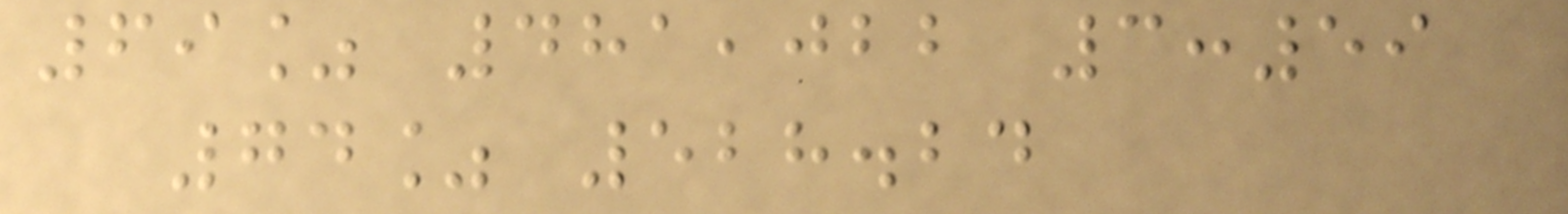69% 481,022 3:59
74% 528.24
